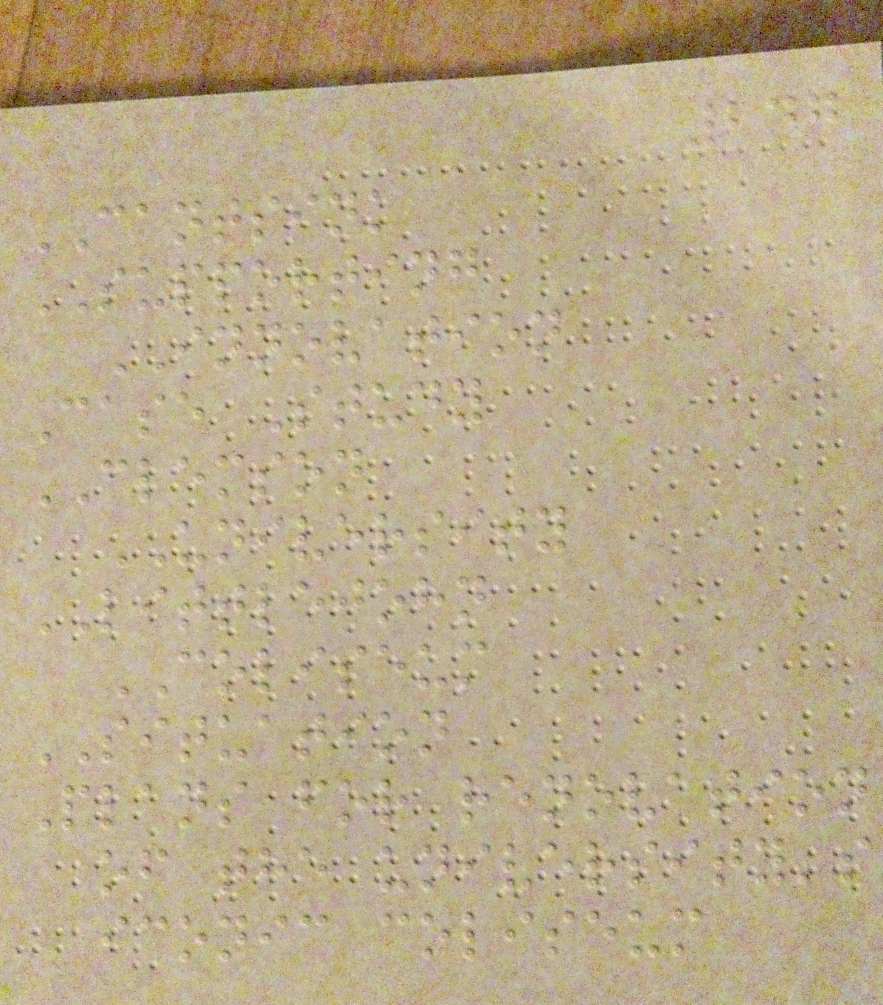247
CANTSINK
SUPPORTING
INNOVATION
Case Study
CLEMSON
UNIVERSITY
LITTLEJOHN
COLISEUM
SITUATION
Plans for renovation
of the university's
iconic coliseum
